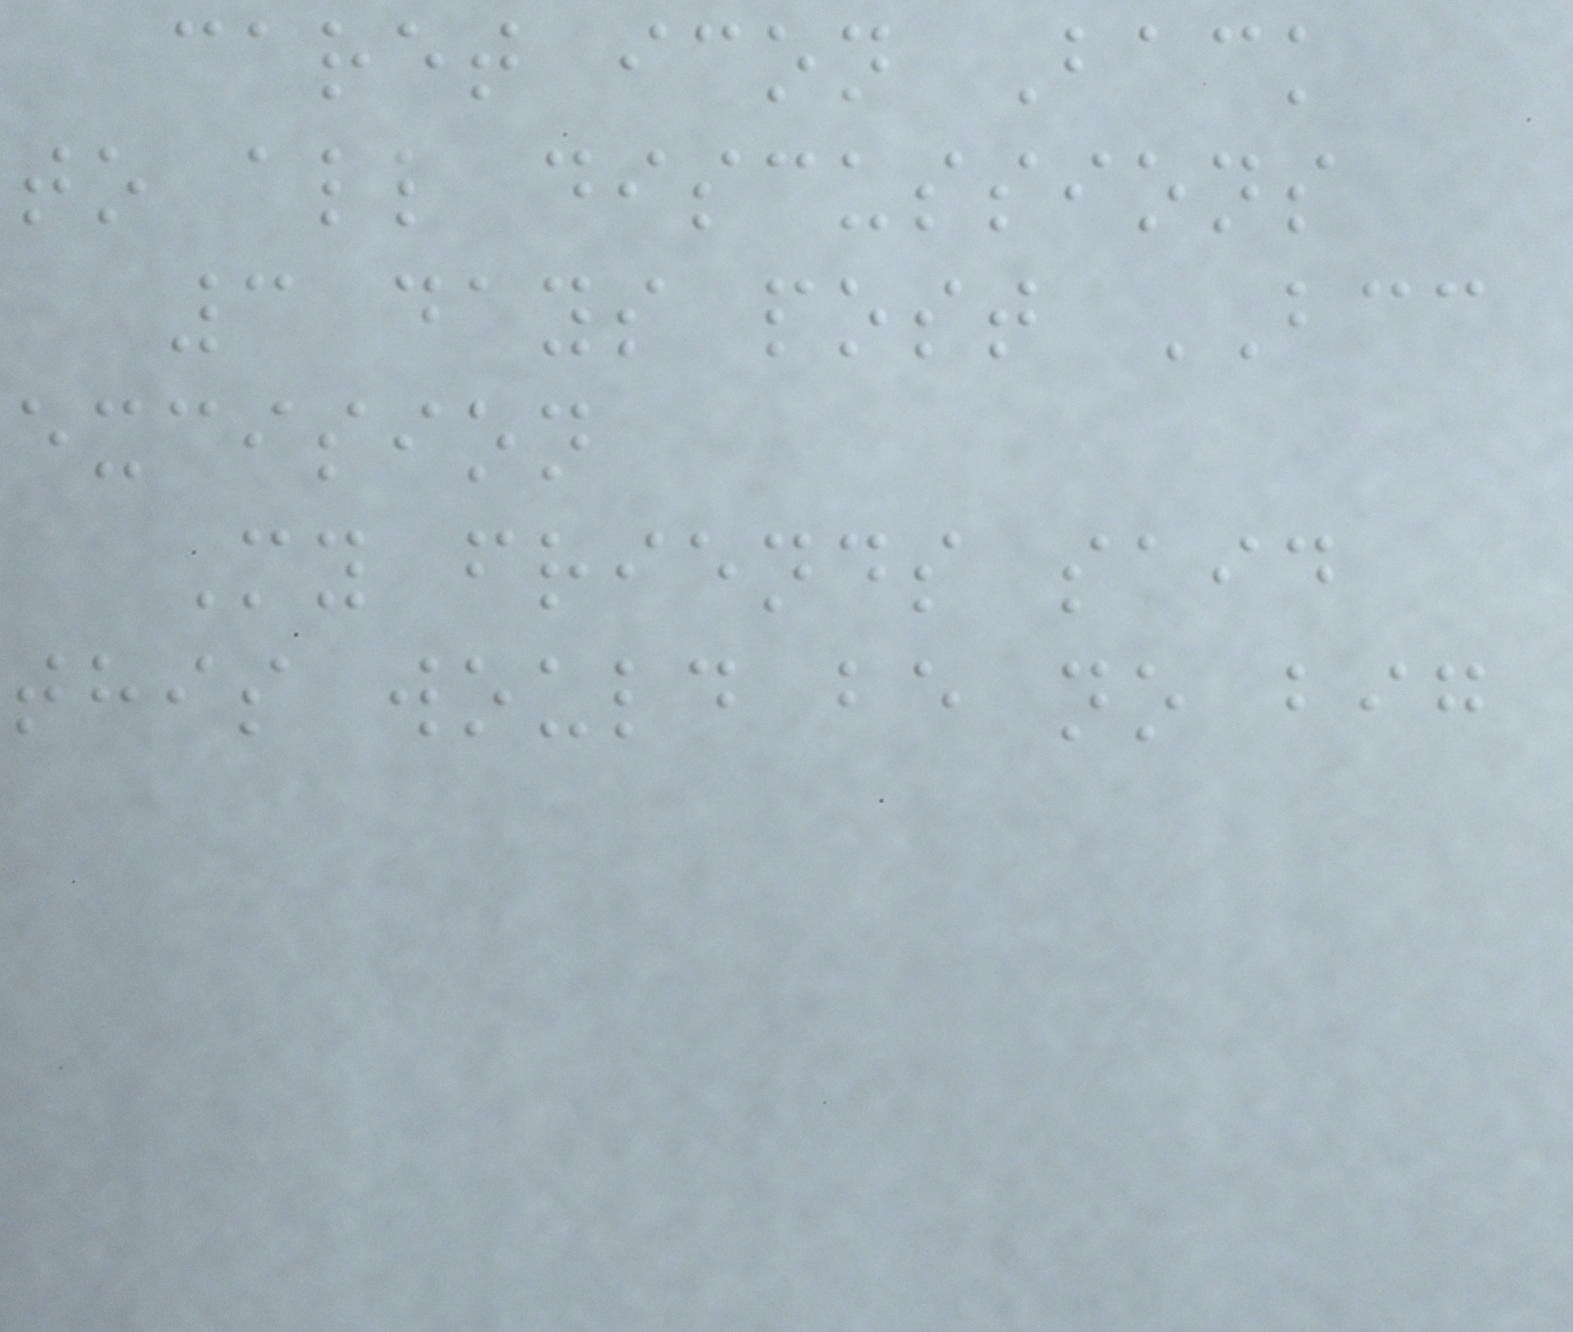caret icon Back
to all discussions
3 days post BCC
excision
My friends said
this would be no big
